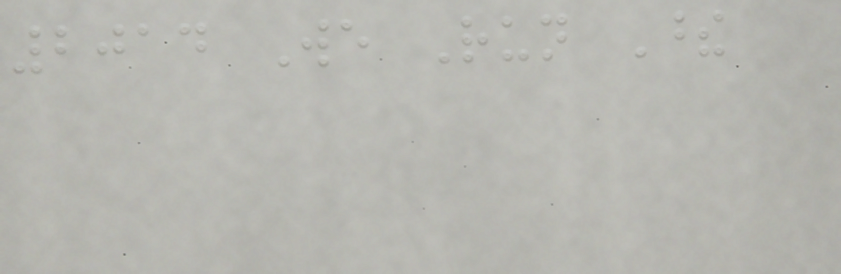2014 We Run These
